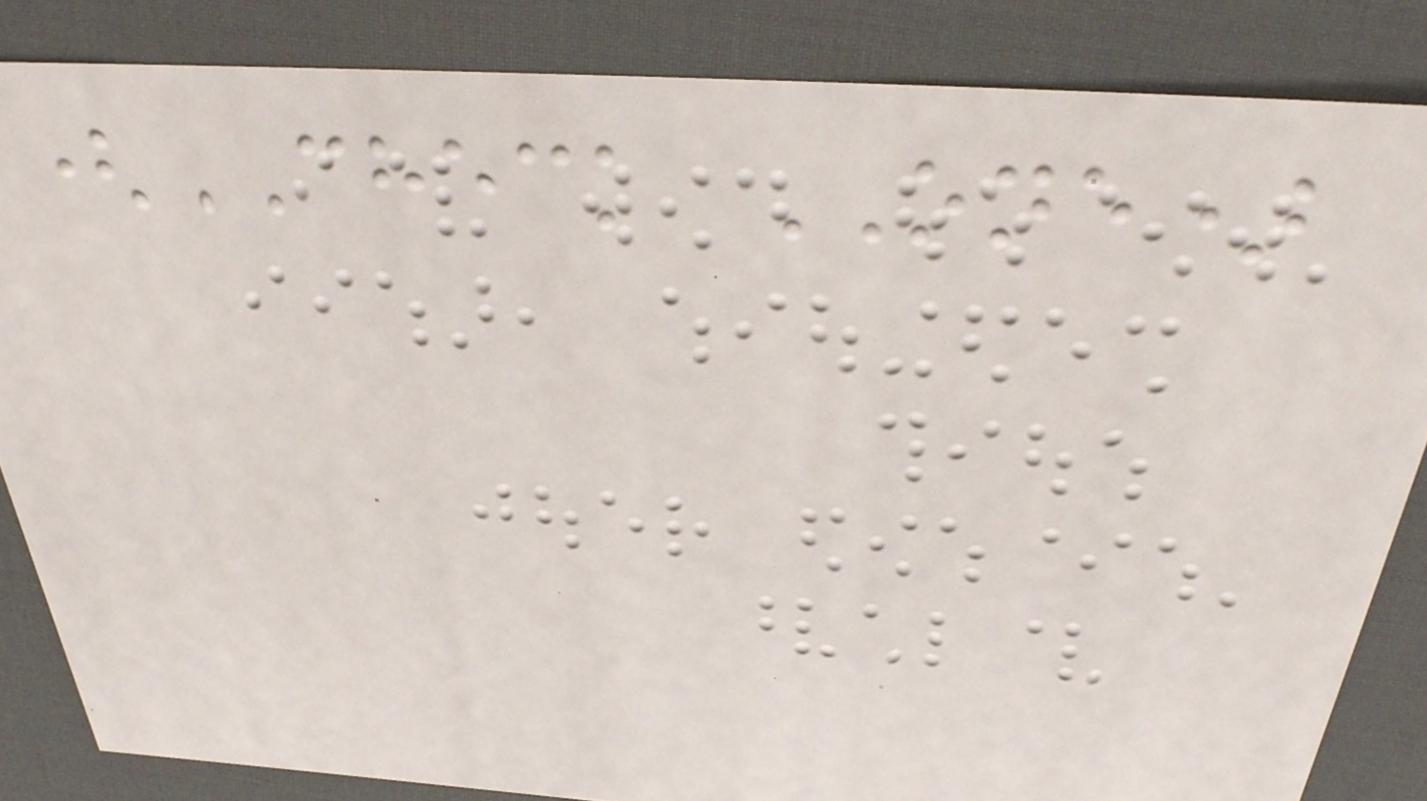(CHECK ONE)
